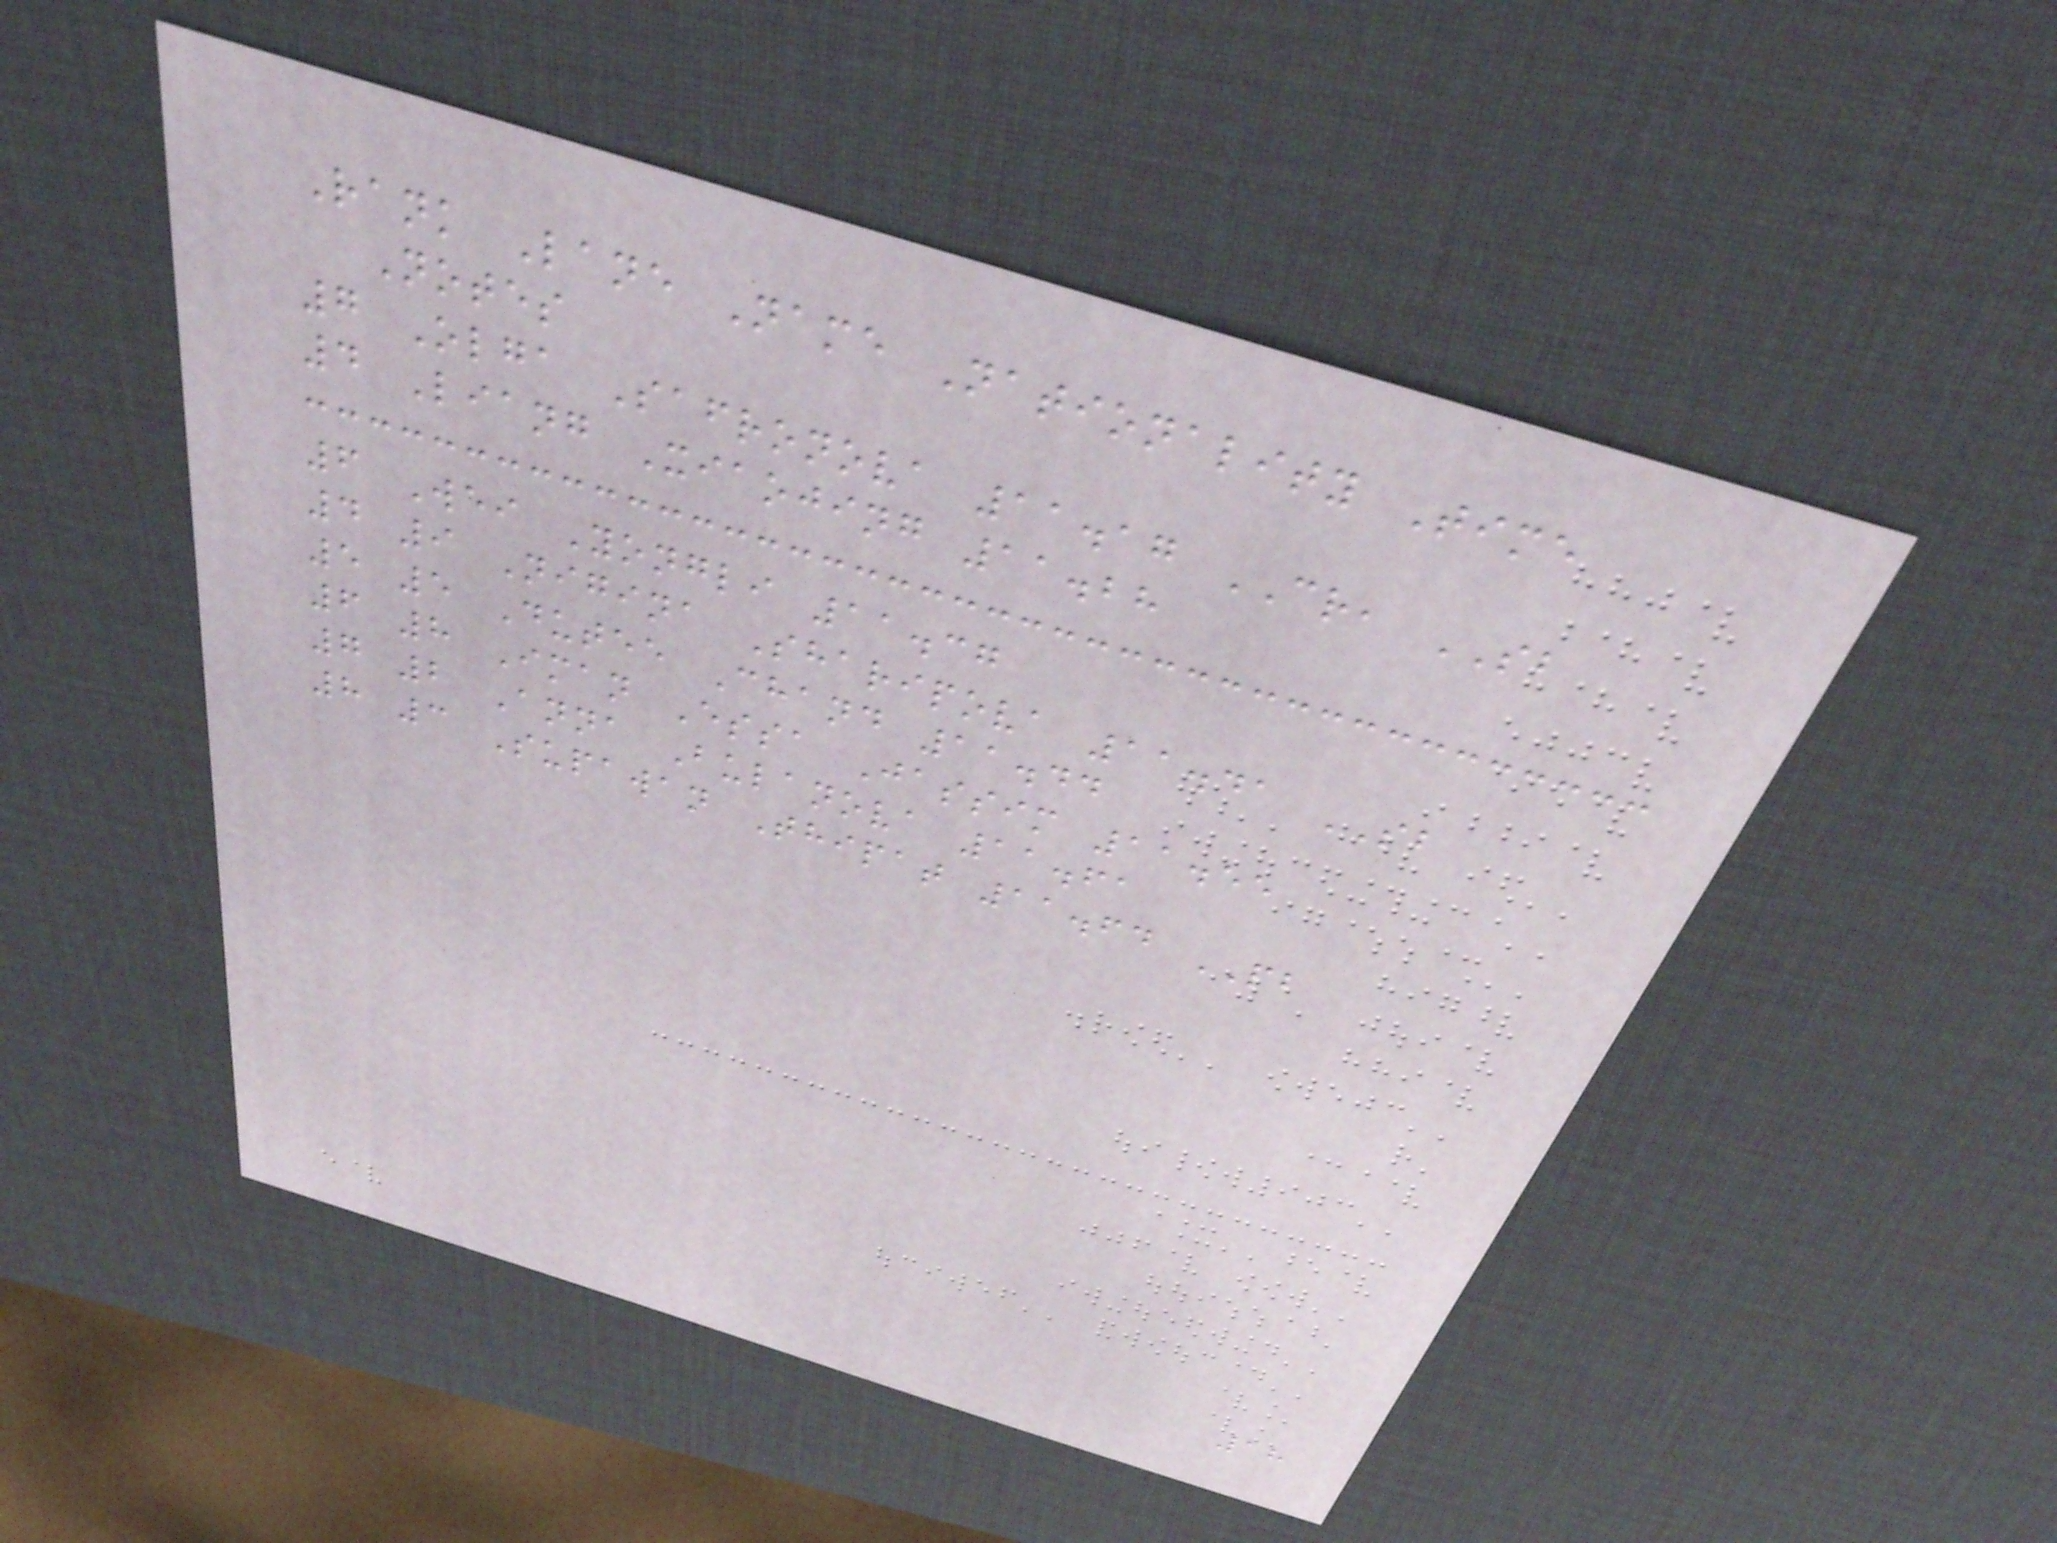Rank Lane Name Nationality Time
Notes
7 Olga Safronova 11.17 CR, SB
4 Liang Xiaojing 11.28
6 Wei Yongli 11.37
4 9 Nigina Sharipova 11.41 SB
5 5 Dutee Chand 11.44
6 8 Iman Essa Jassim 11.55
7 2 Anna Bulanova 11.61
8 3 Supawan Thipat 11.64 PB
18
